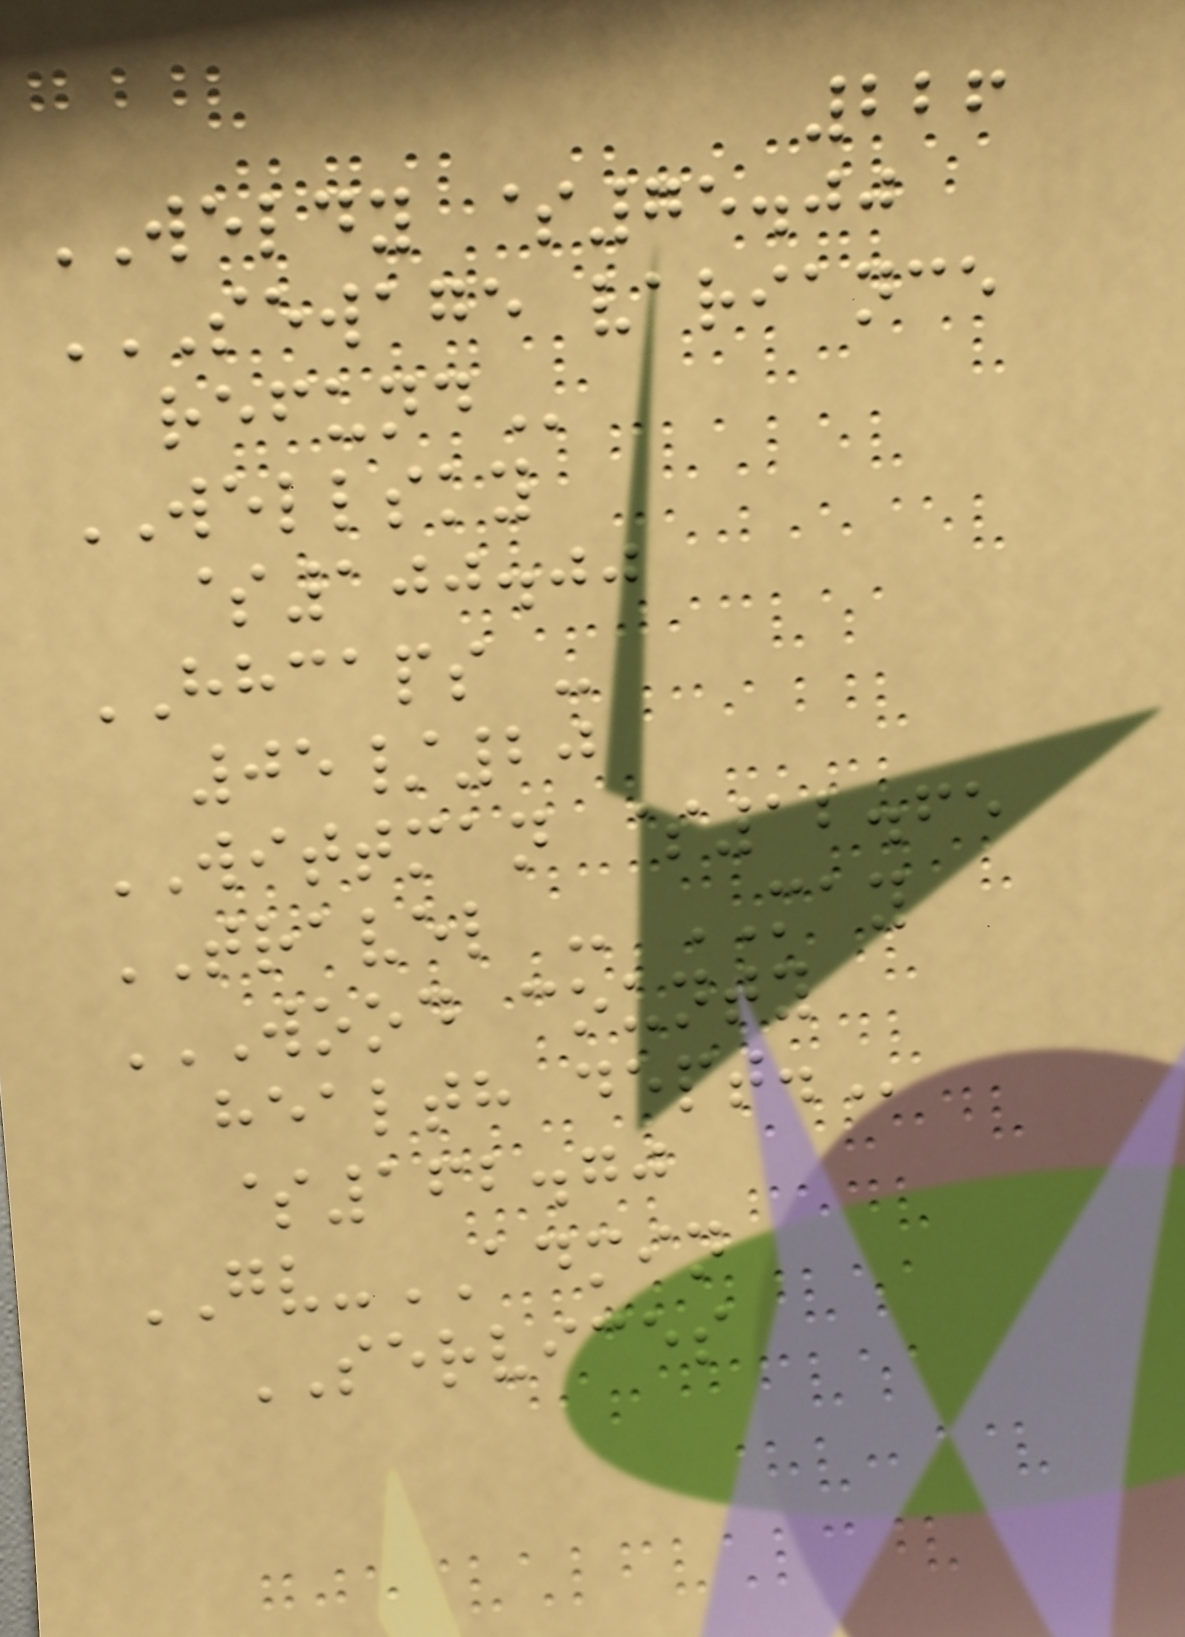226
WELDY $75.00
SEWAGE VARIANCE
REFUND
WELLSKY
$100.00
HHCAPS -
05/20
WITTMAN $12.65
TRAVEL - MAY
WOOD COUNTY
HEALTH DEPT.
$162.70
GV-ADMIN
SERVICES
